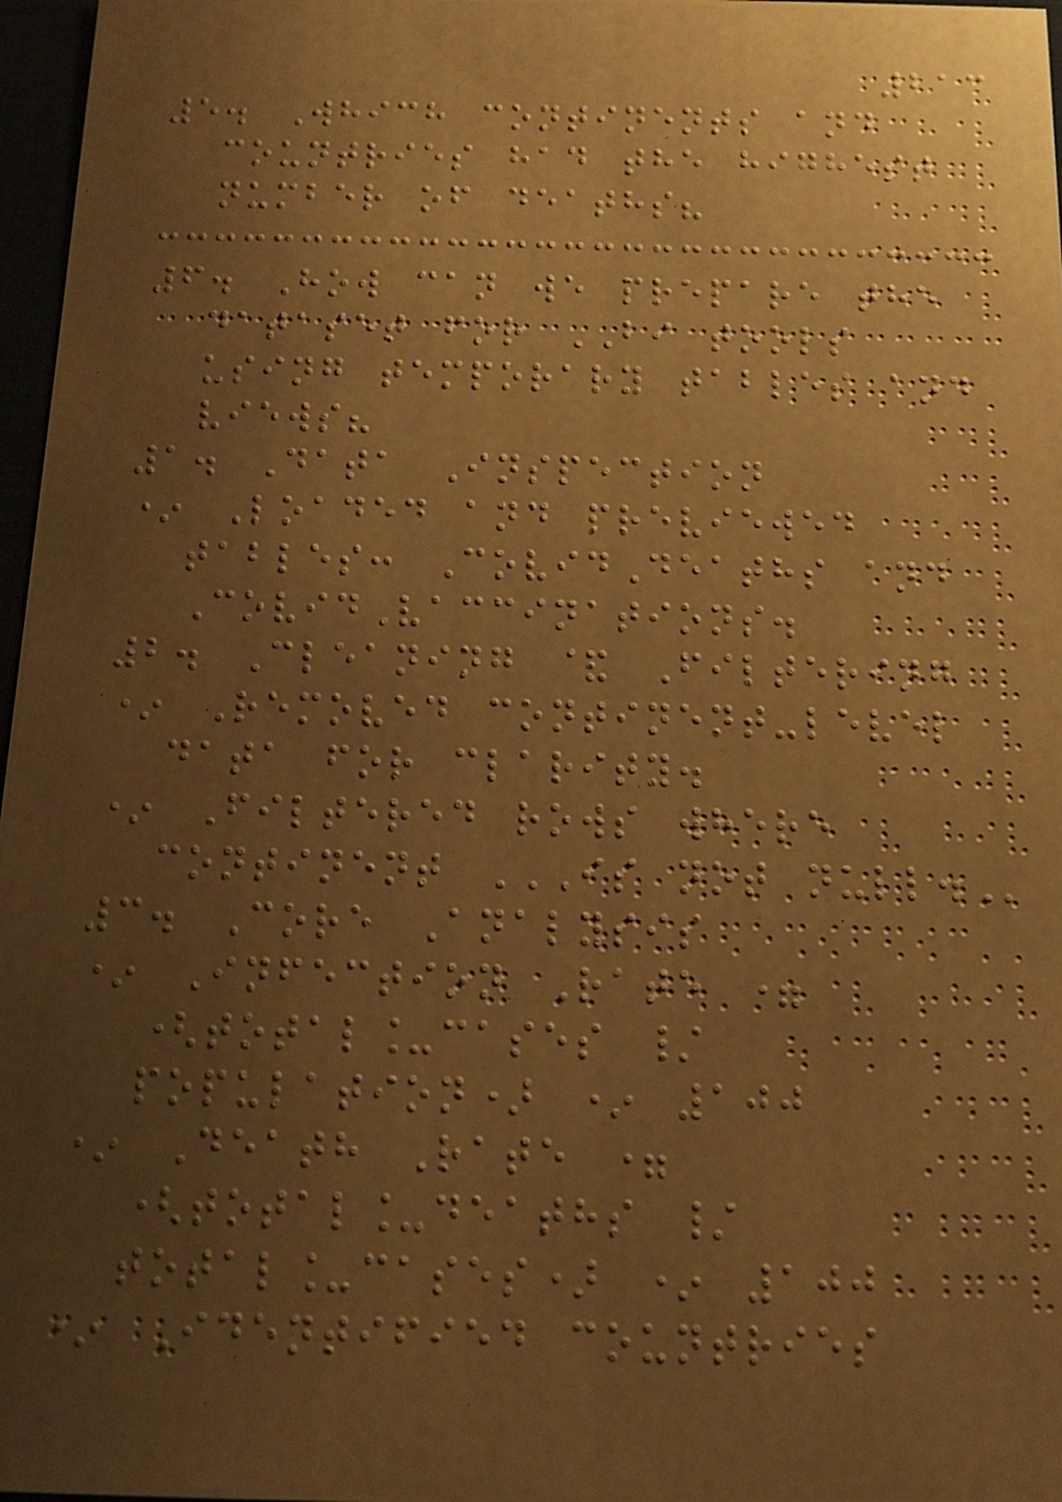213
5. Which continents and
countries had the highest
number of deaths?
6. How can we prepare the
dataset for BI tools
using temporary tables and
views?
1. Data Inspection
* Loaded and previewed
tables: CovidDeaths and
CovidVaccinations.
2. Cleaning & Filtering
* Removed continent-level
data for clarity.
* Filtered rows where
continent IS NOT NULL.
3. Core Analysis
* Infection Rate =
(total_cases /
population) * 100
* Death Rate =
(total_deaths /
total_cases) * 100
* Identified countries
